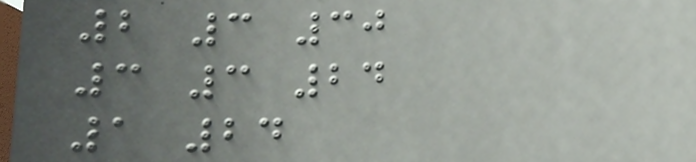2 3 30
3 3 24
1 24
